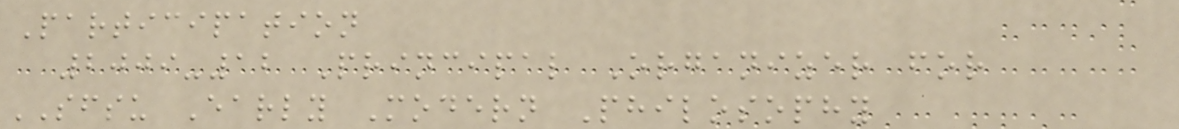Participation
2009-12 Principal Organizer for
SFSU Early Modern Philosophy
